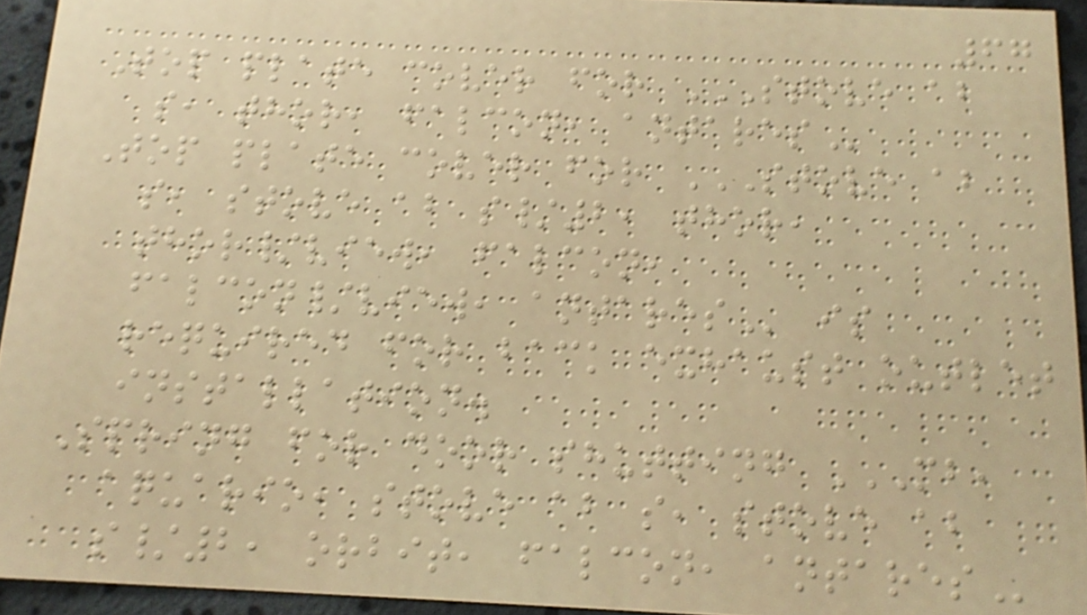67
Top plate cover for STOVE AB
S, THOR, FALCON, ANTARES
Top plate cover for STOVE AB
S, STOVE AB S/2, THOR,
THOR/VIEW, FALCON,
FALCON/VIEW, ANTARES is
required for back exhaust outlet
installation.
Spring for door shutting MB,
AQUARIO, STOVE AB S, STOVE AB
S/2, ORBIT, FALCON, ANTARES
